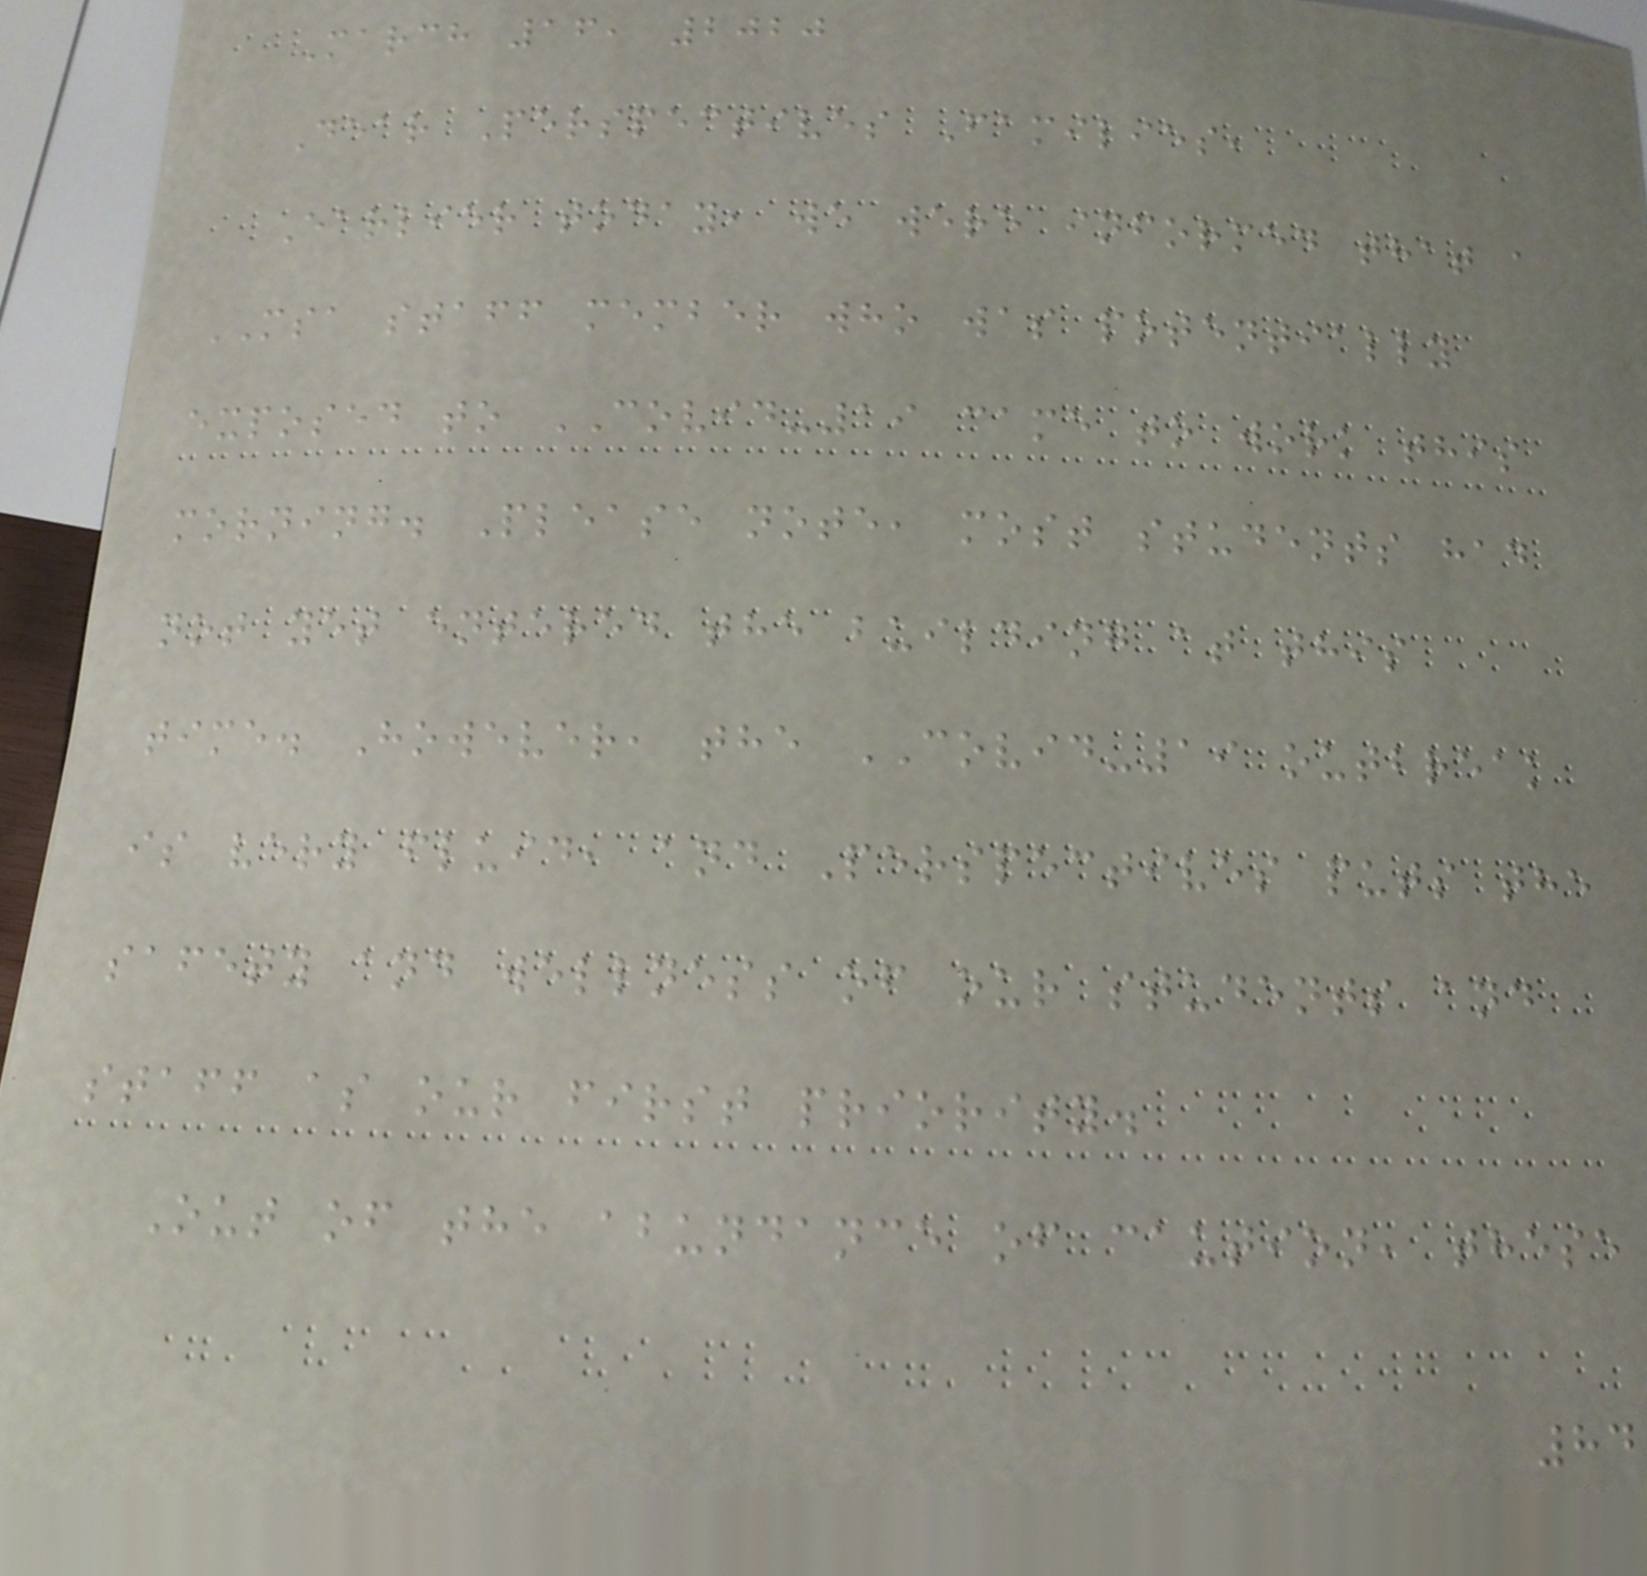March 16, 2020
Dear Perspectives Families,
Earlier today, we were informed that a
MSA staff member who was potentially
exposed to COVID-19 came to work this
morning. Please note, most students had
not yet entered the building at this
time. However, the COVID-19 outbreak
is very fluid, and Perspectives puts the
safety and wellness of our students and
staff as our first priority.
Out of the abundance of caution, these
84
